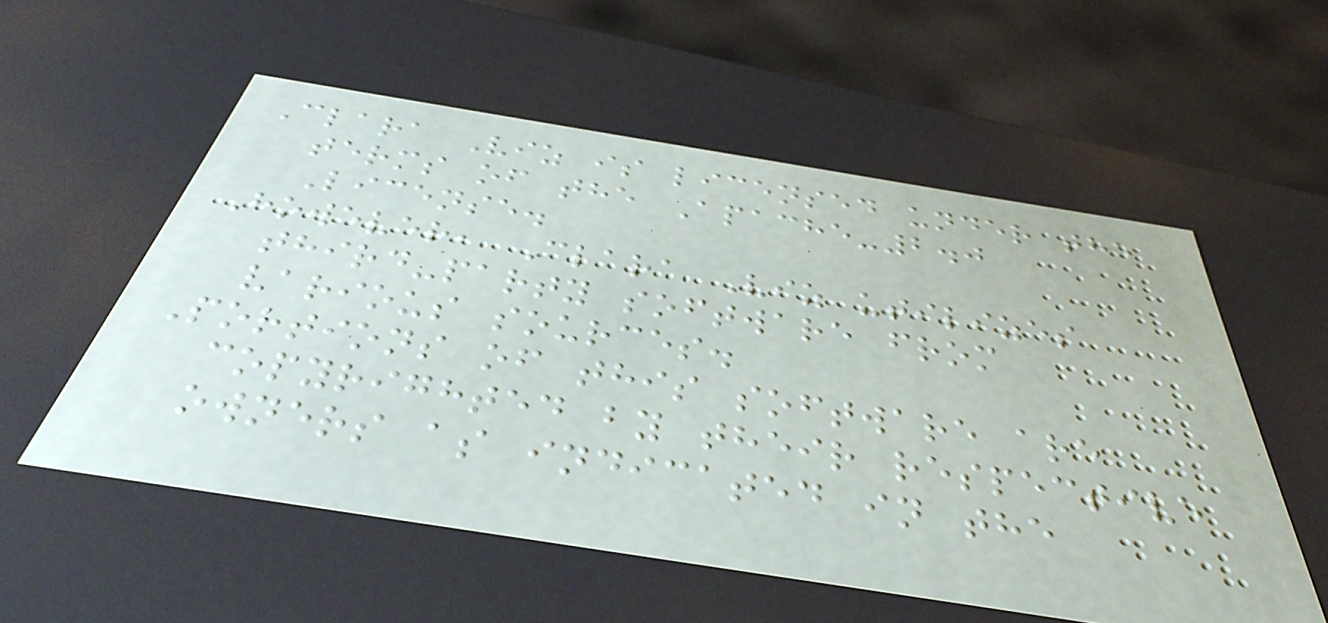Clara Viz is licensed under the
terms of the Apache-2.0
License.
However, Clara Viz utilizes
third-party software from
various sources.
Portions of this software are
copyrighted by their respective
owners as indicated in the
